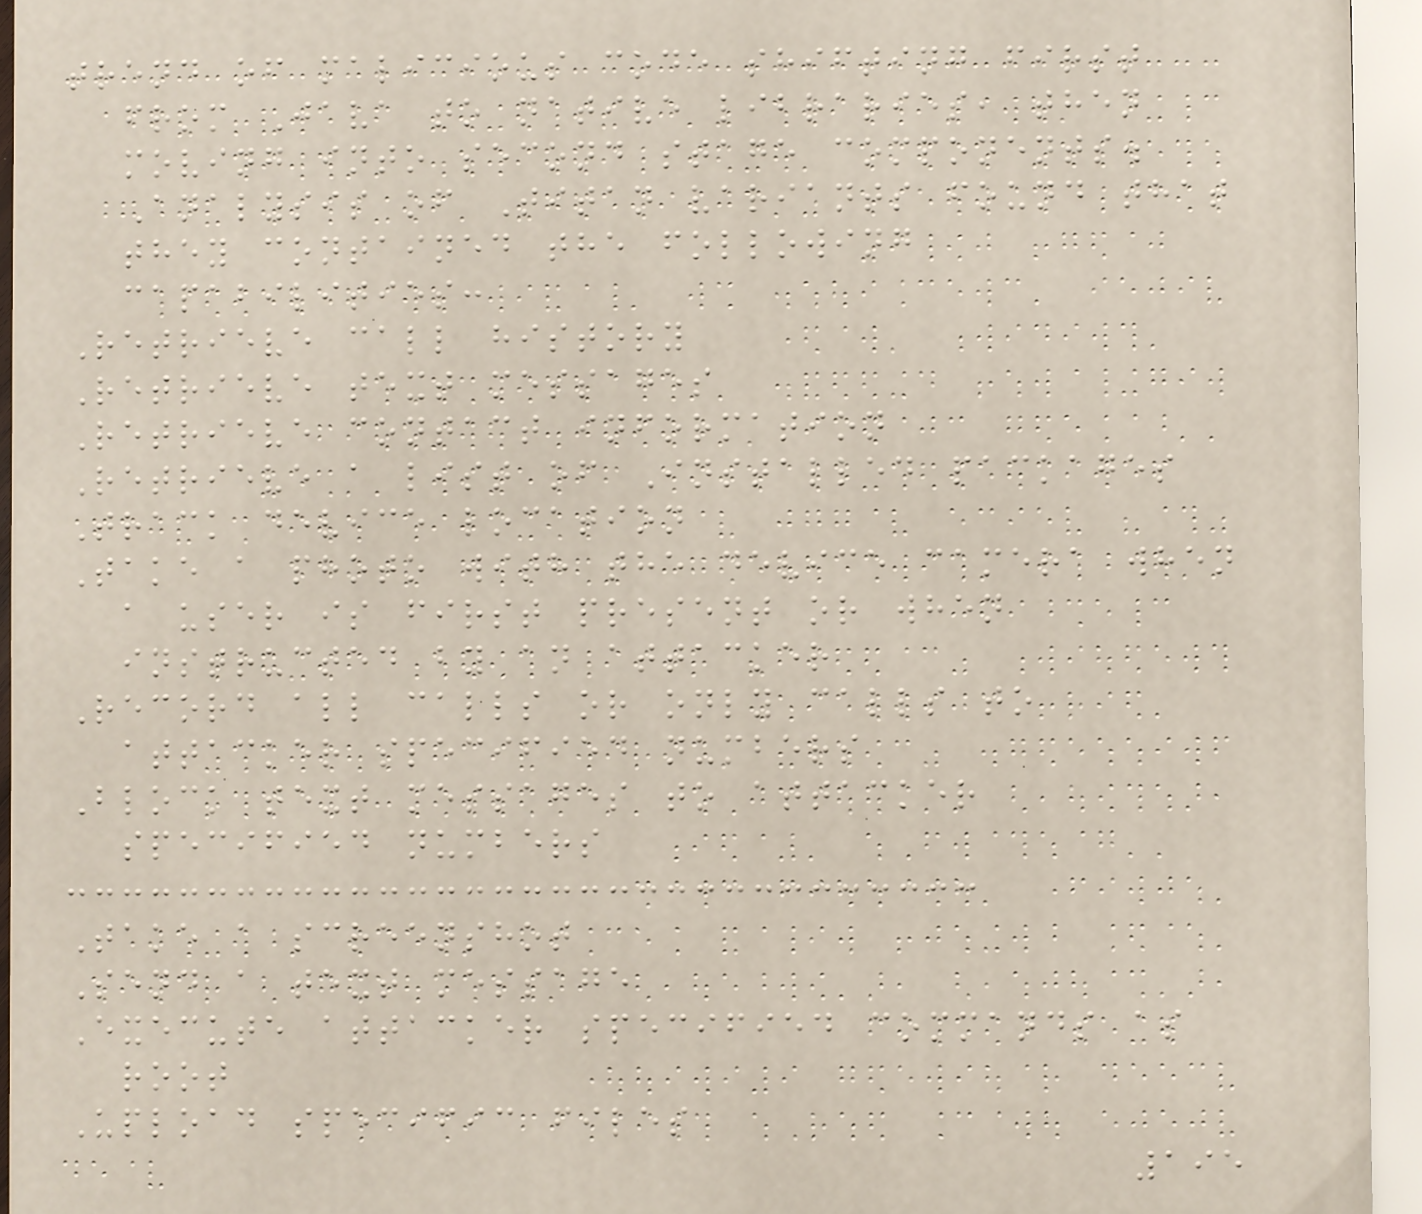trend of malicious code shifting first
from Java to native libraries, then
moving into second stage components.
Analysis of Titan variants found that
they contained the following
capabilities:
Retrieve call history
Retrieve text messages
Retrieve contact information
Retrieve a list of Installed packages
Track device location
Take a photo with the device camera when
a user is first present or when
instructed by an attacker
Record all calls or only calls to
attacker specified numbers
Block text messages to attacker
specified numbers
Take a screenshot
Send a text message
Execute attacker specified commands as
root
Upload specific files
195
